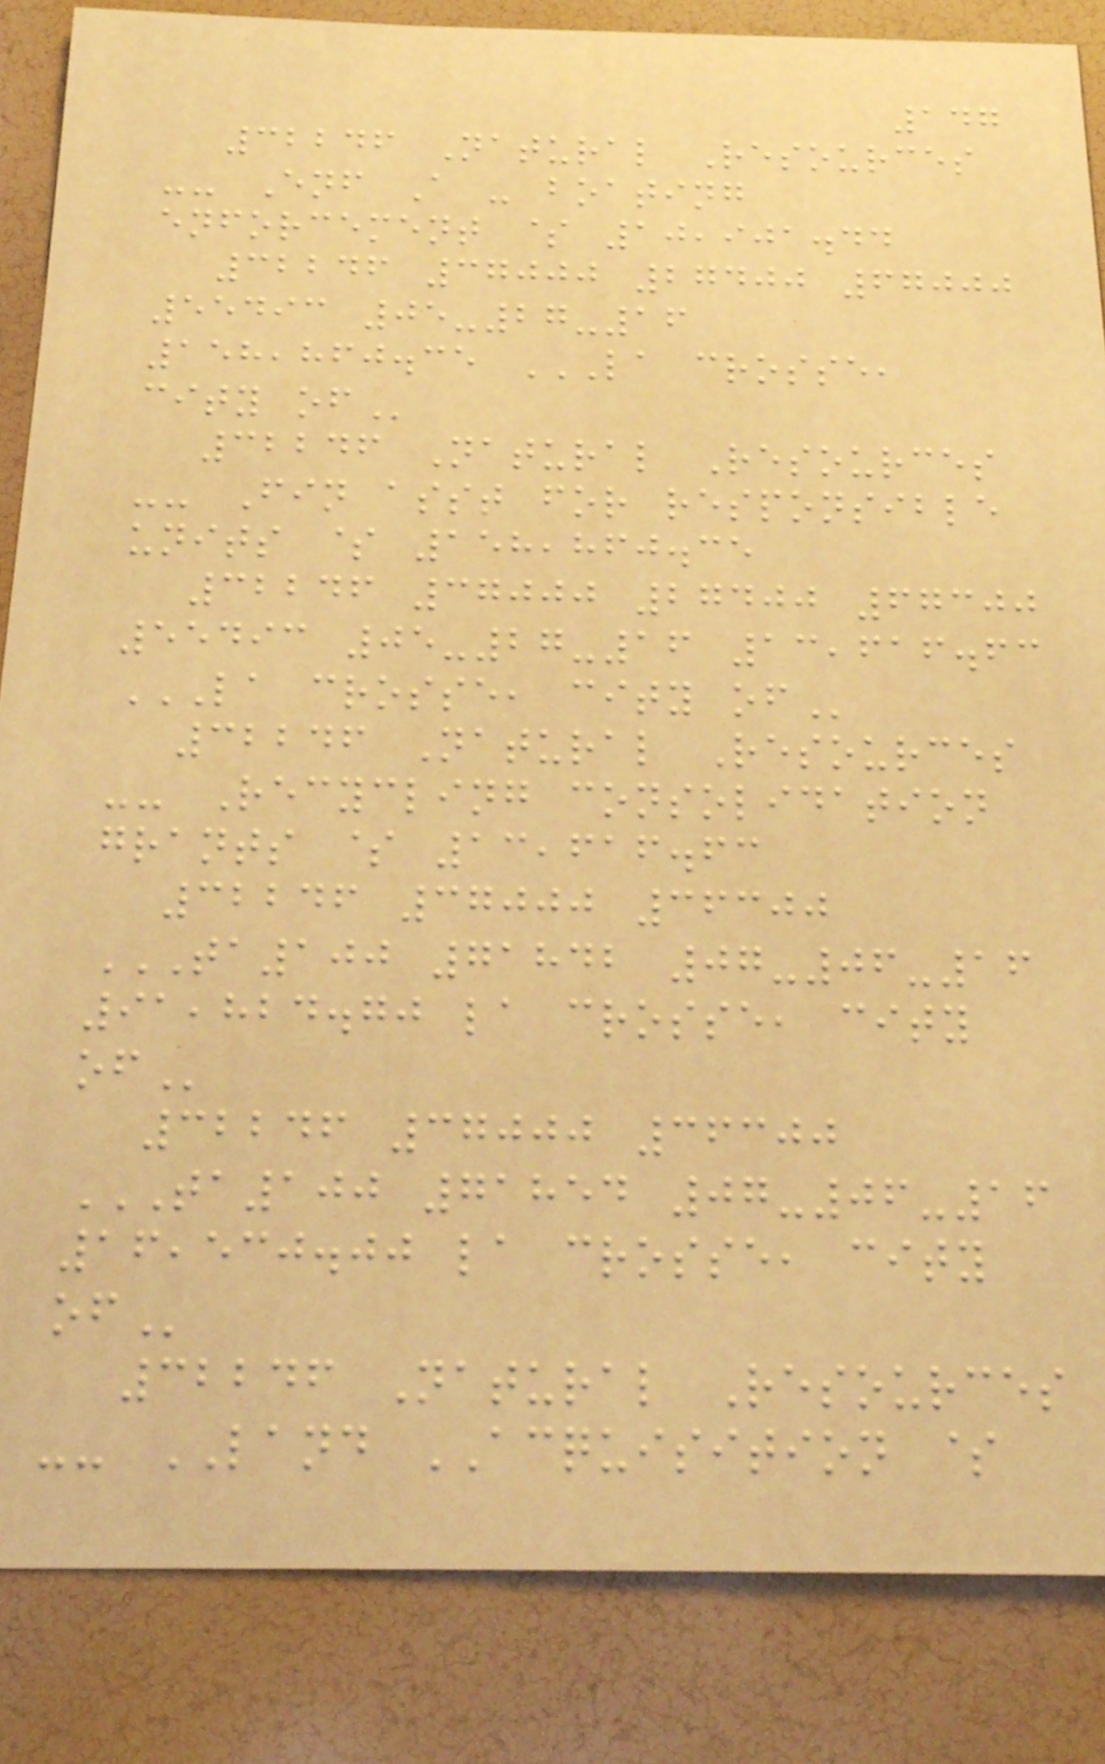147
32246 Natural Resources
-- Enf A - boating
enforcement $ 10,901.44
32246 37000 27400 67000
55493 05-27-16
158,860.35 LA CROSSE,
CITY OF
32246 Natural Resources
-- Fin asst for responsible
units $ 158,860.35
32246 37000 27400 67300
55493 05-27-16 13,616.63
LA CROSSE, CITY OF
32246 Natural Resources
-- Recycling consolidation
grants $ 13,616.63
32246 37000 36300
TA100 71842 07-06-16
91,824.70 LA CROSSE, CITY
OF
32246 37000 36300
TA100 71854 07-06-16
16,530.00 LA CROSSE, CITY
OF
32246 Natural Resources
-- LAND ACQUISITION $
